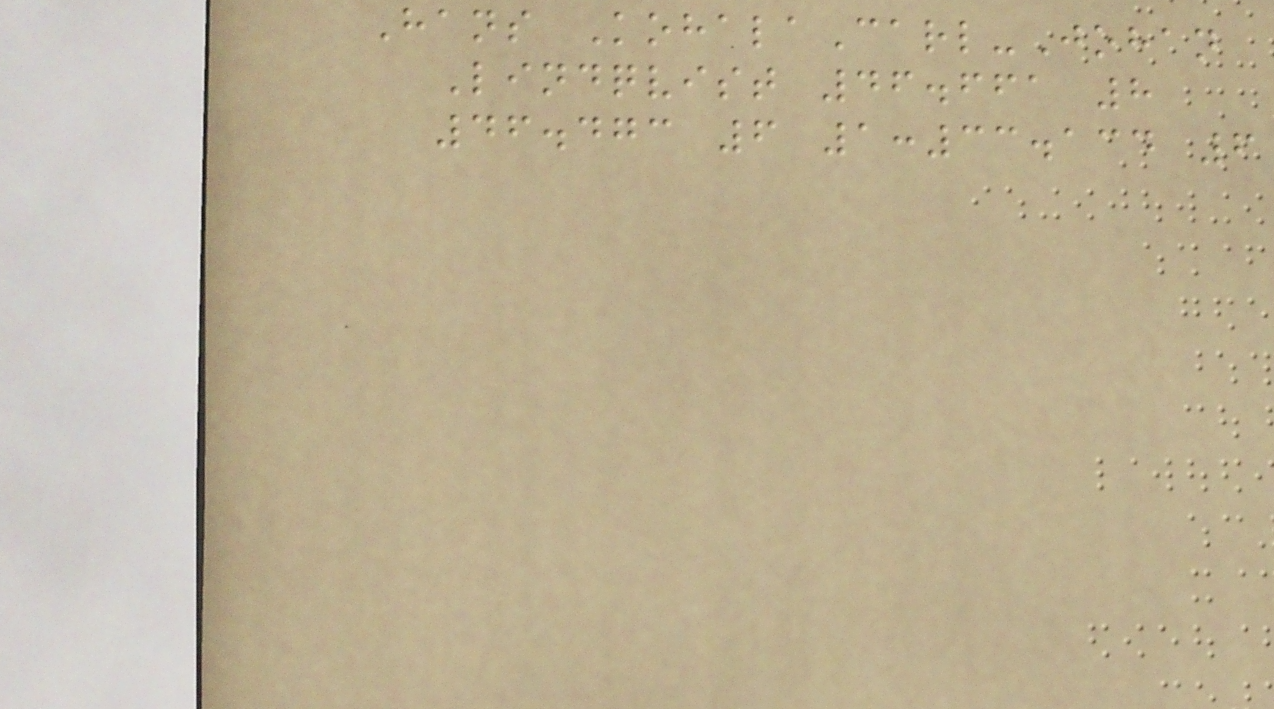Hans KohalaCarl-Johan
Lindqvist 46.661 8
46.473 6 1:33.134 6
